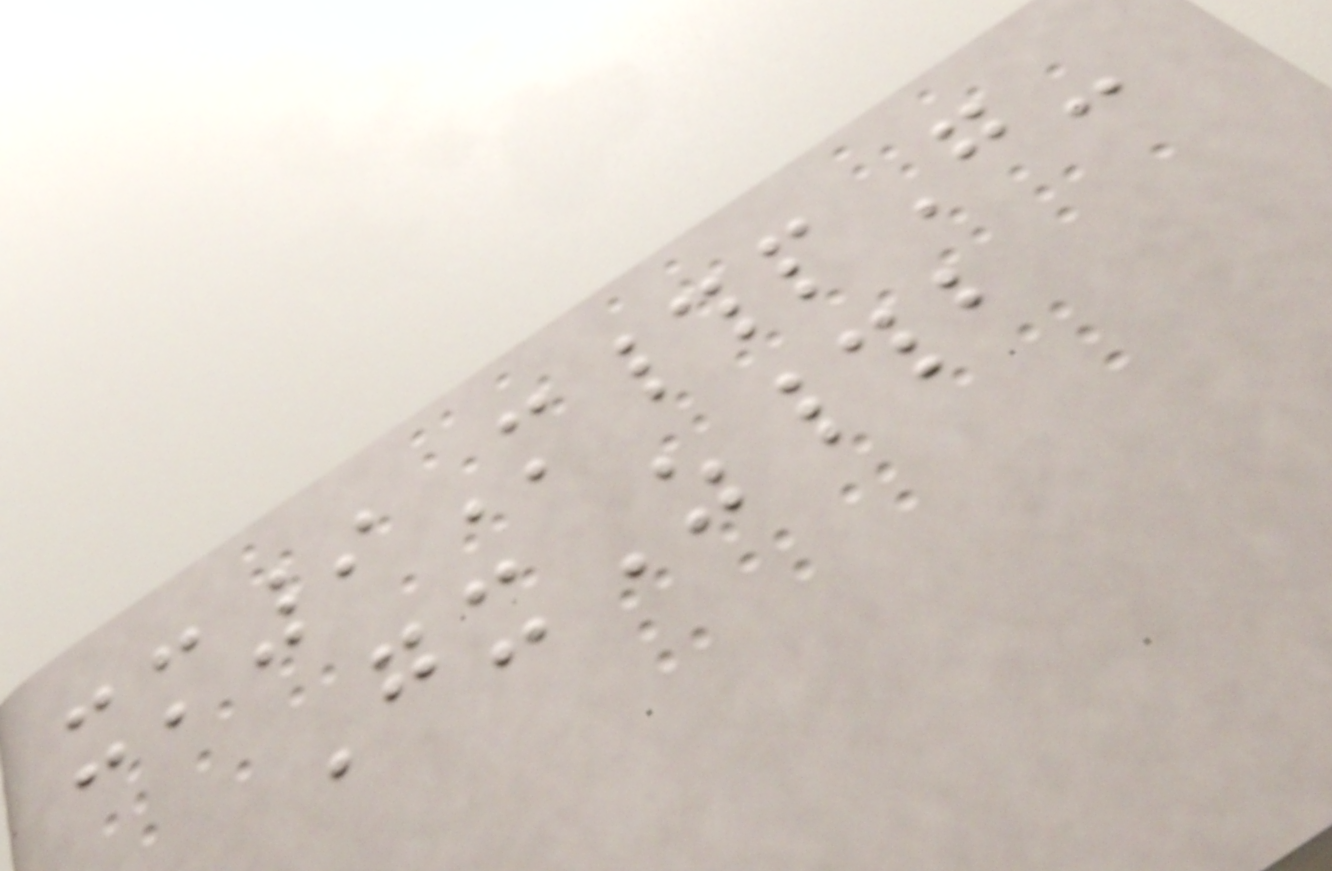xm9M#pG-
GxZ#b
